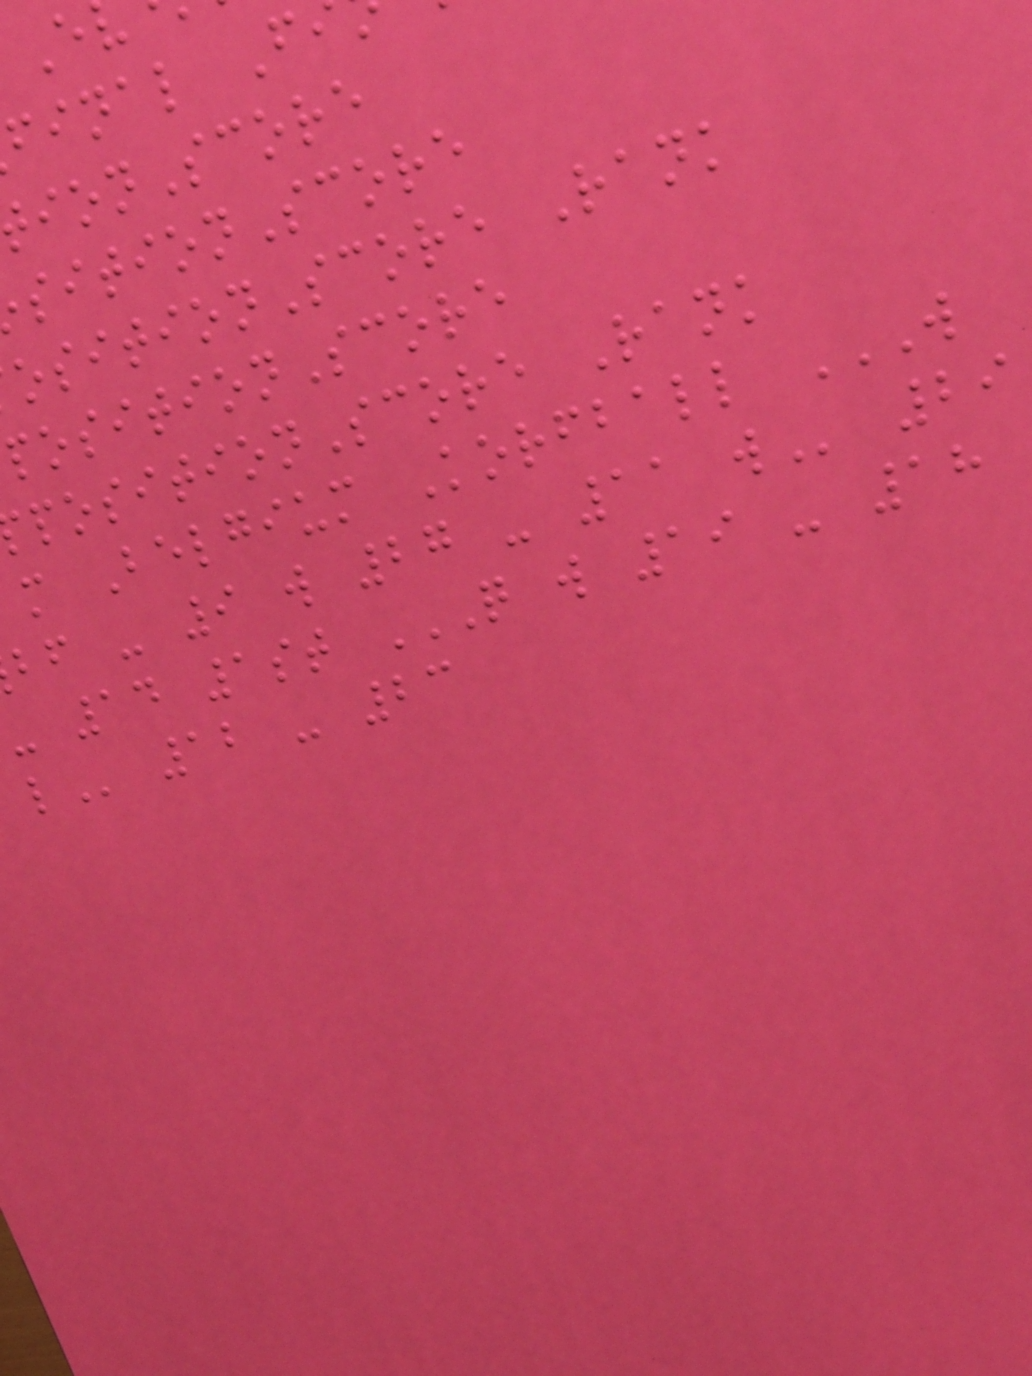final F
ionScore
sitionScore
ositionScore Rank
positionScore
positionScore Rank
bf - 9 w 27 - 11
- 14 1st Q W 19 - 18
12 - 23
